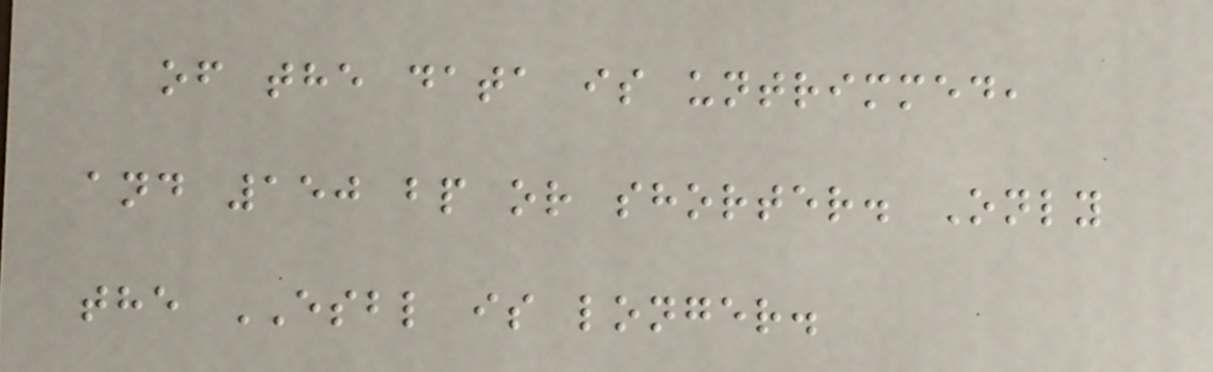of the data is untrimmed,
and 150 bp or shorter. Only
the ESBL is longer.
